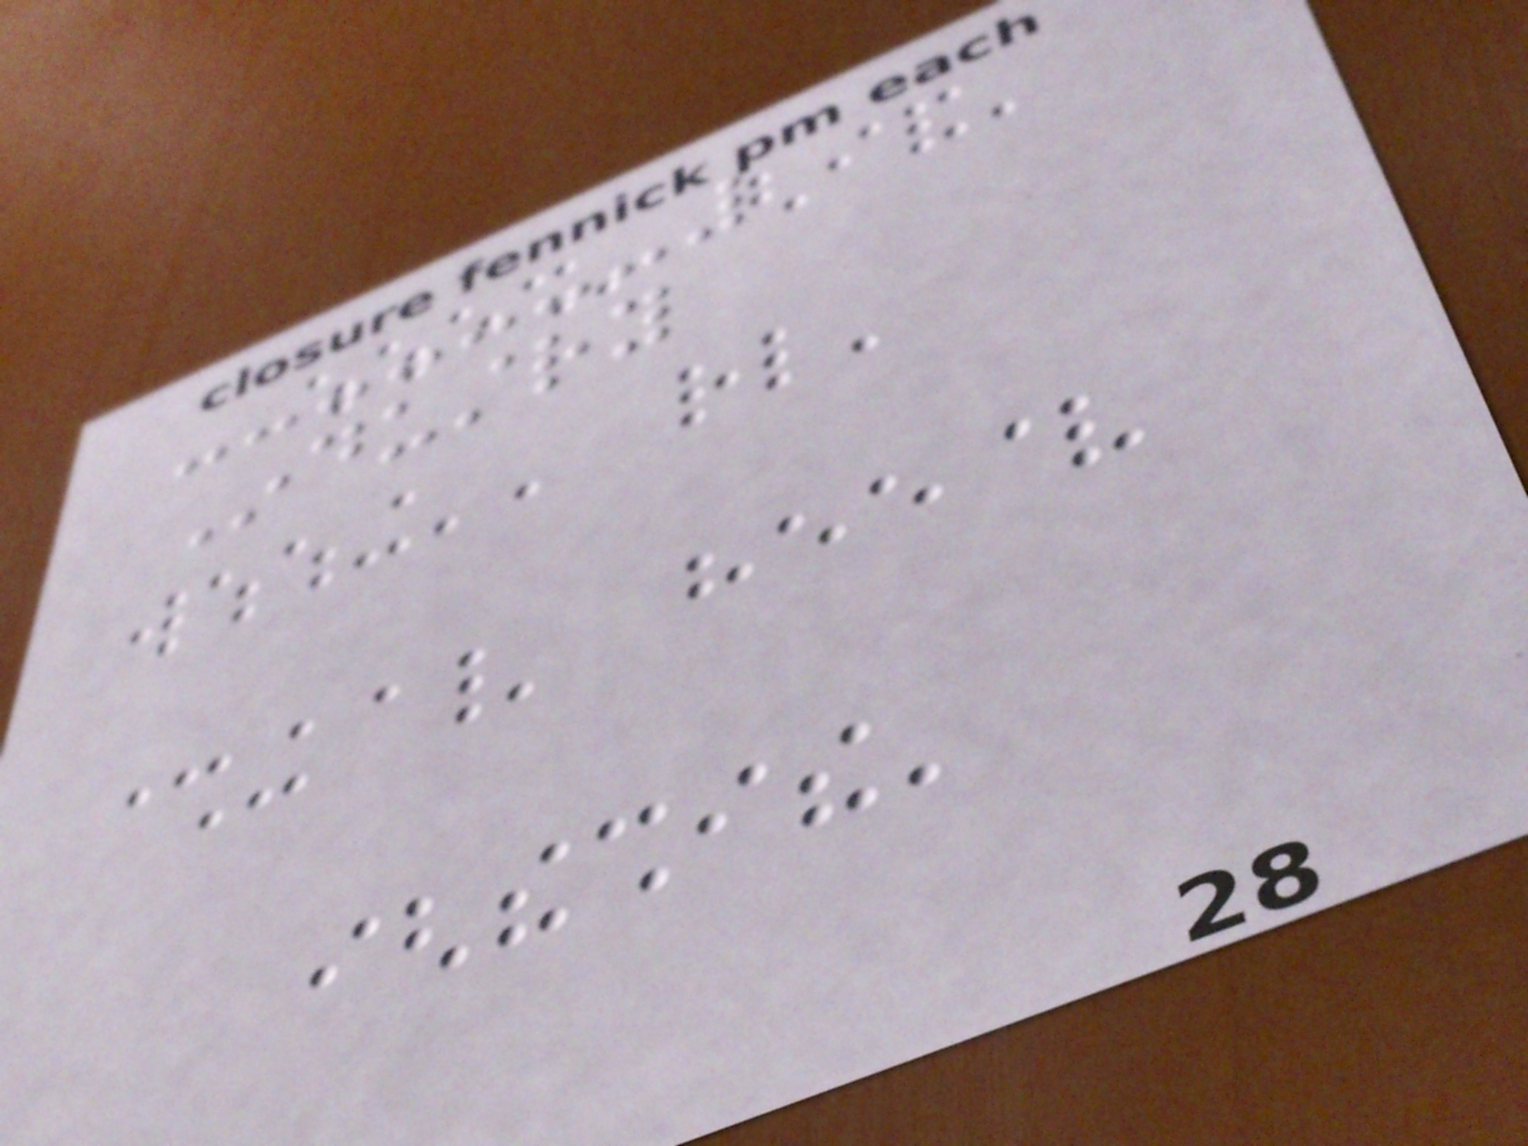Industry
